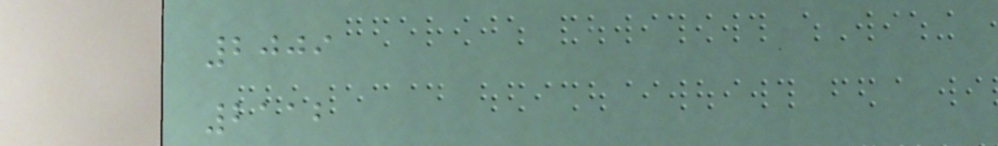2009
2112
